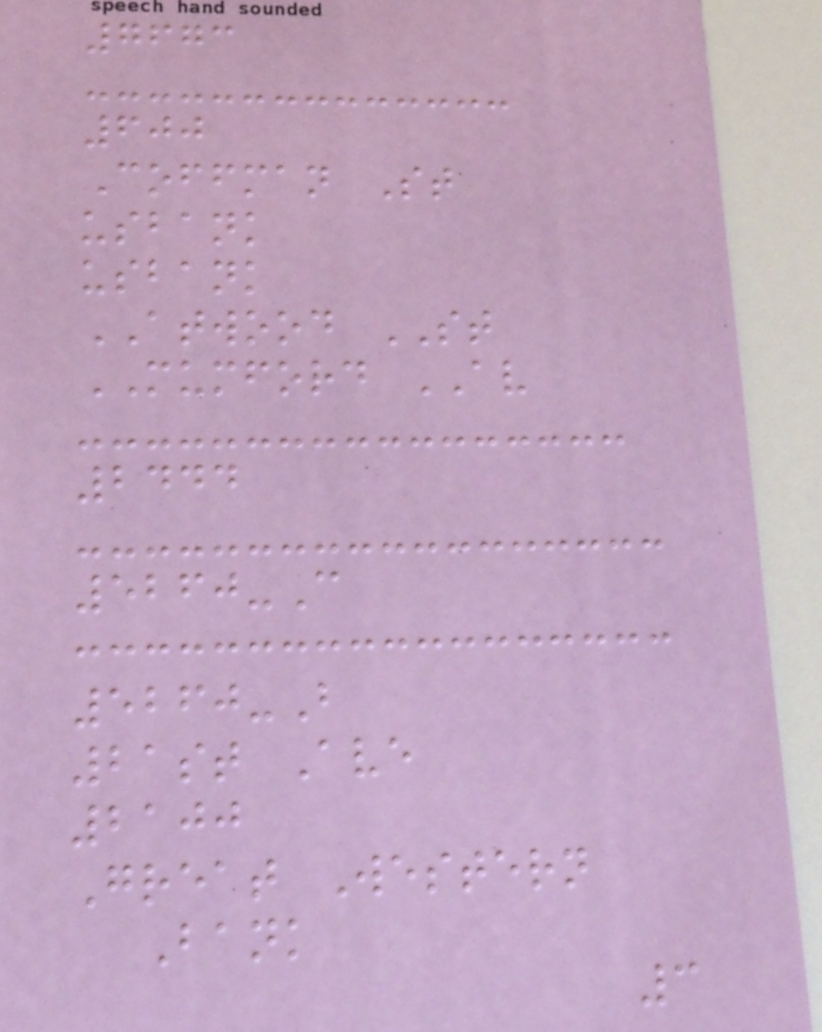7673
600
Coffman St
usbank
usbank
ATWOOD ST
MUMFORD AV
2444
5260-C
5260-B
21st Ave
2100
Great Western
Bank
3
